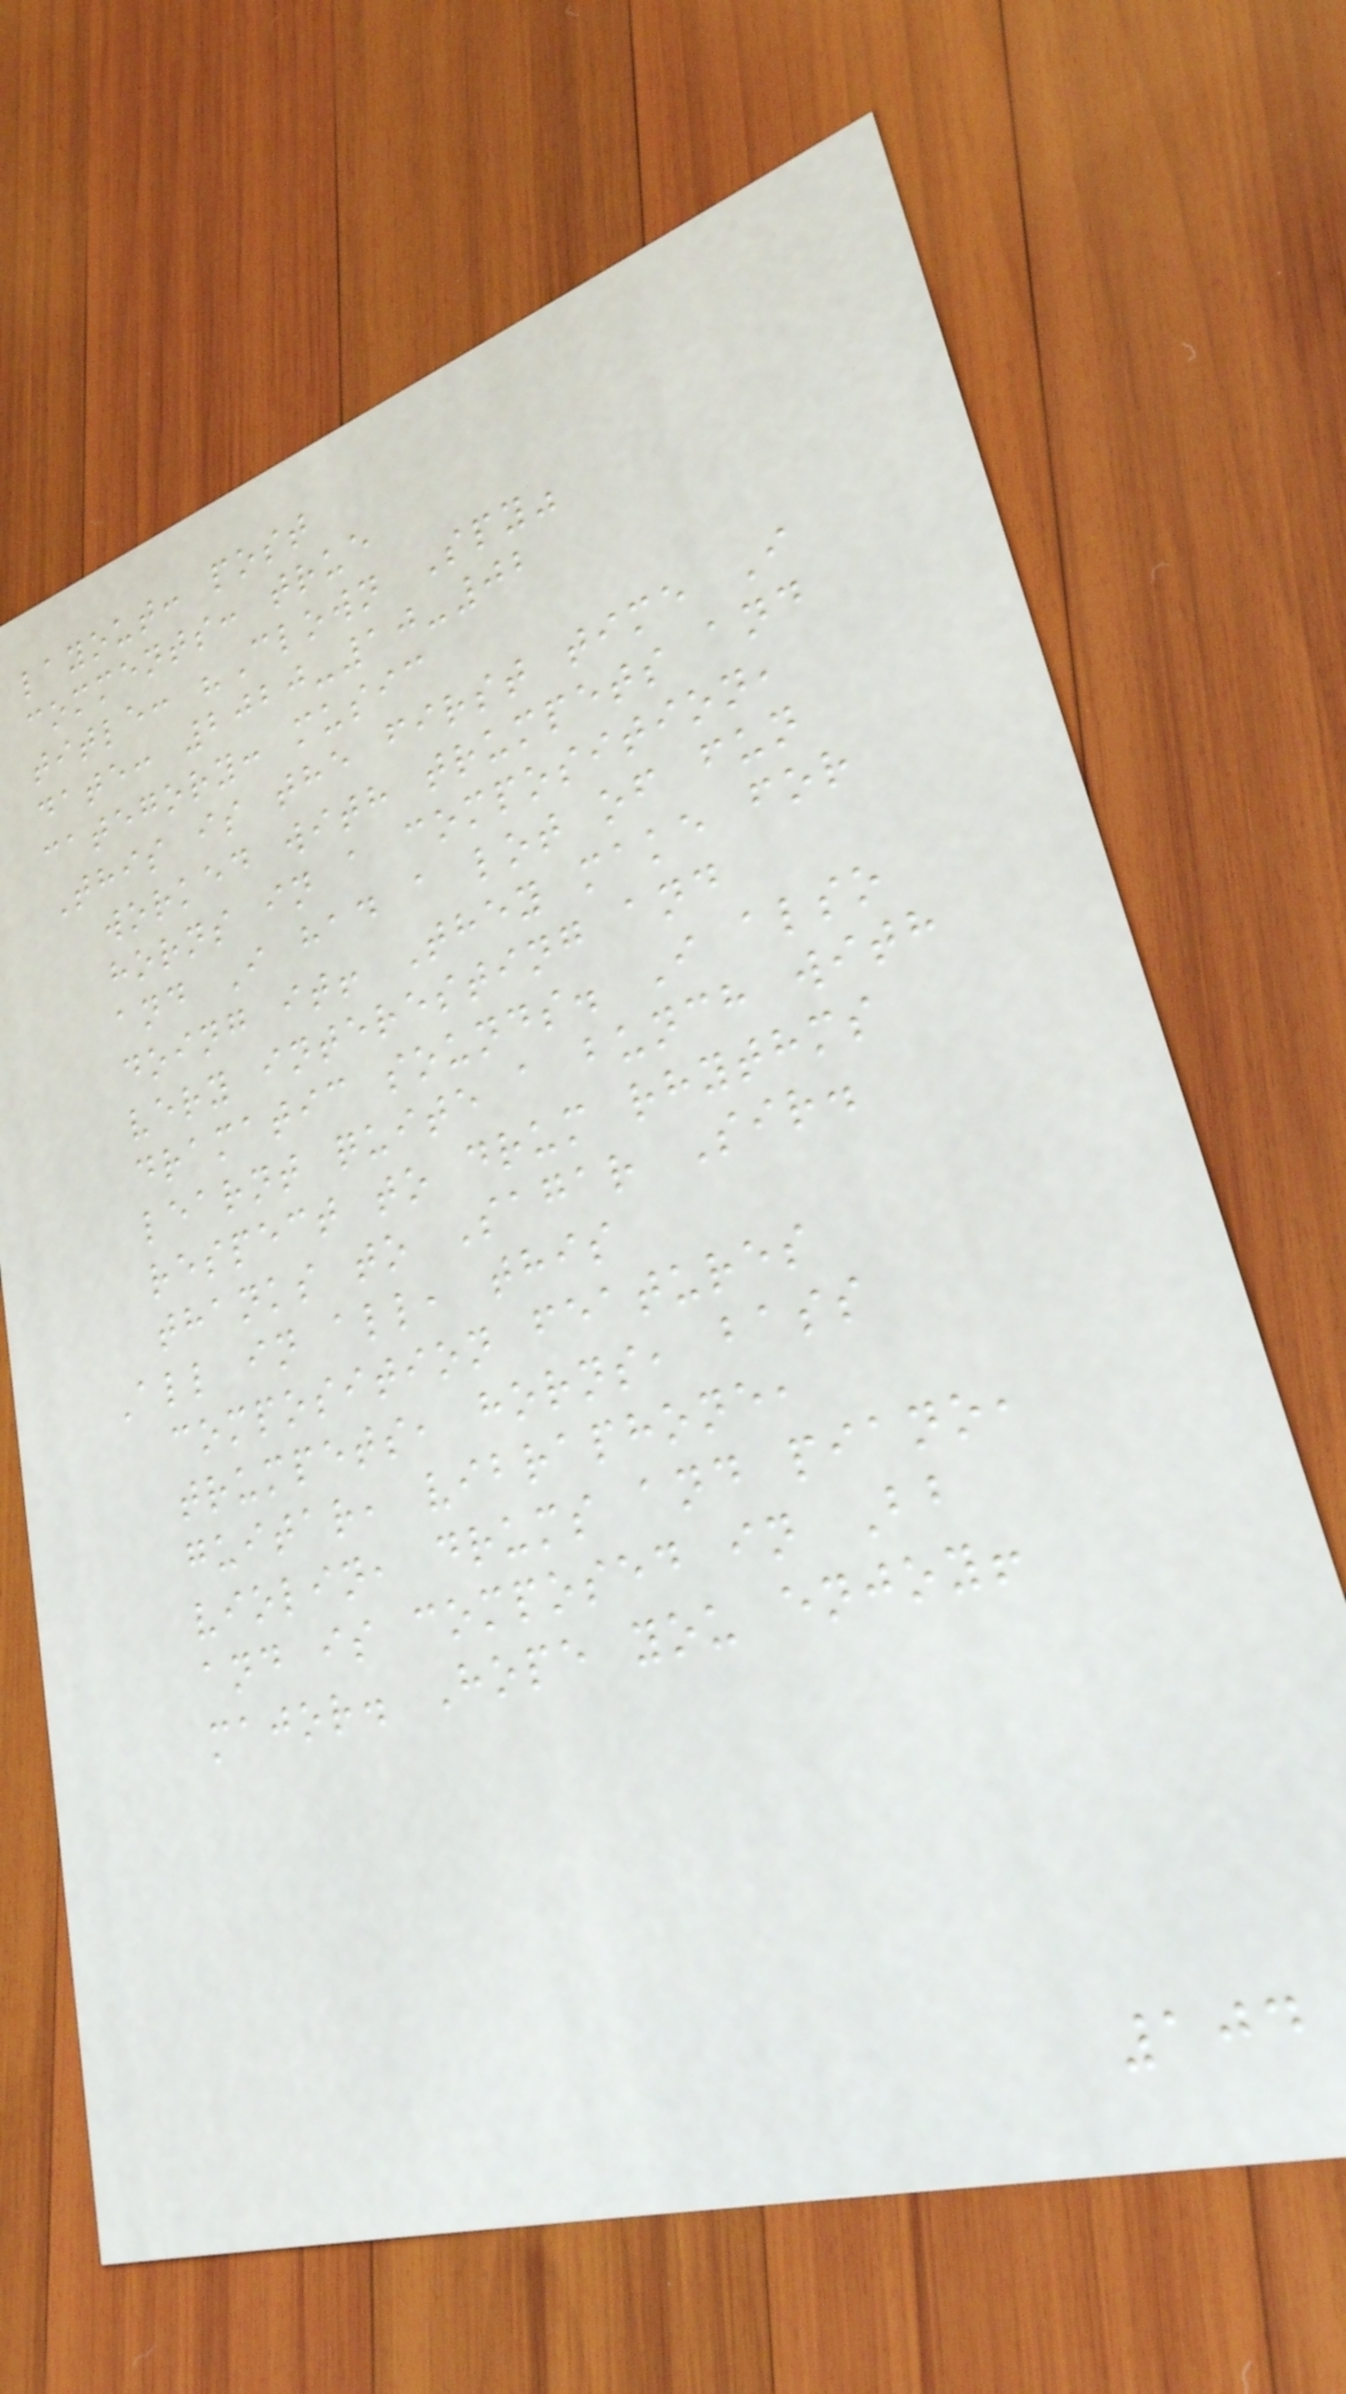layout: post
comments: true
title: "Clown Spy"
date: 2020-10-02
category: music
This is the first time I
worked with trumpets and
horns in a composition,
and I had a lot of fun
doing it! They make for
very interesting and
dramatic sounds. I also
learnt quite a bunch with
respect to drum rhythms
thanks to Sagar Sir.
All in all, this
composition features
trumpets, horns, bass
guitar, vibraphone,
violin, drums and piano,
and is composed in Bb
major. Hope you enjoy!
104
